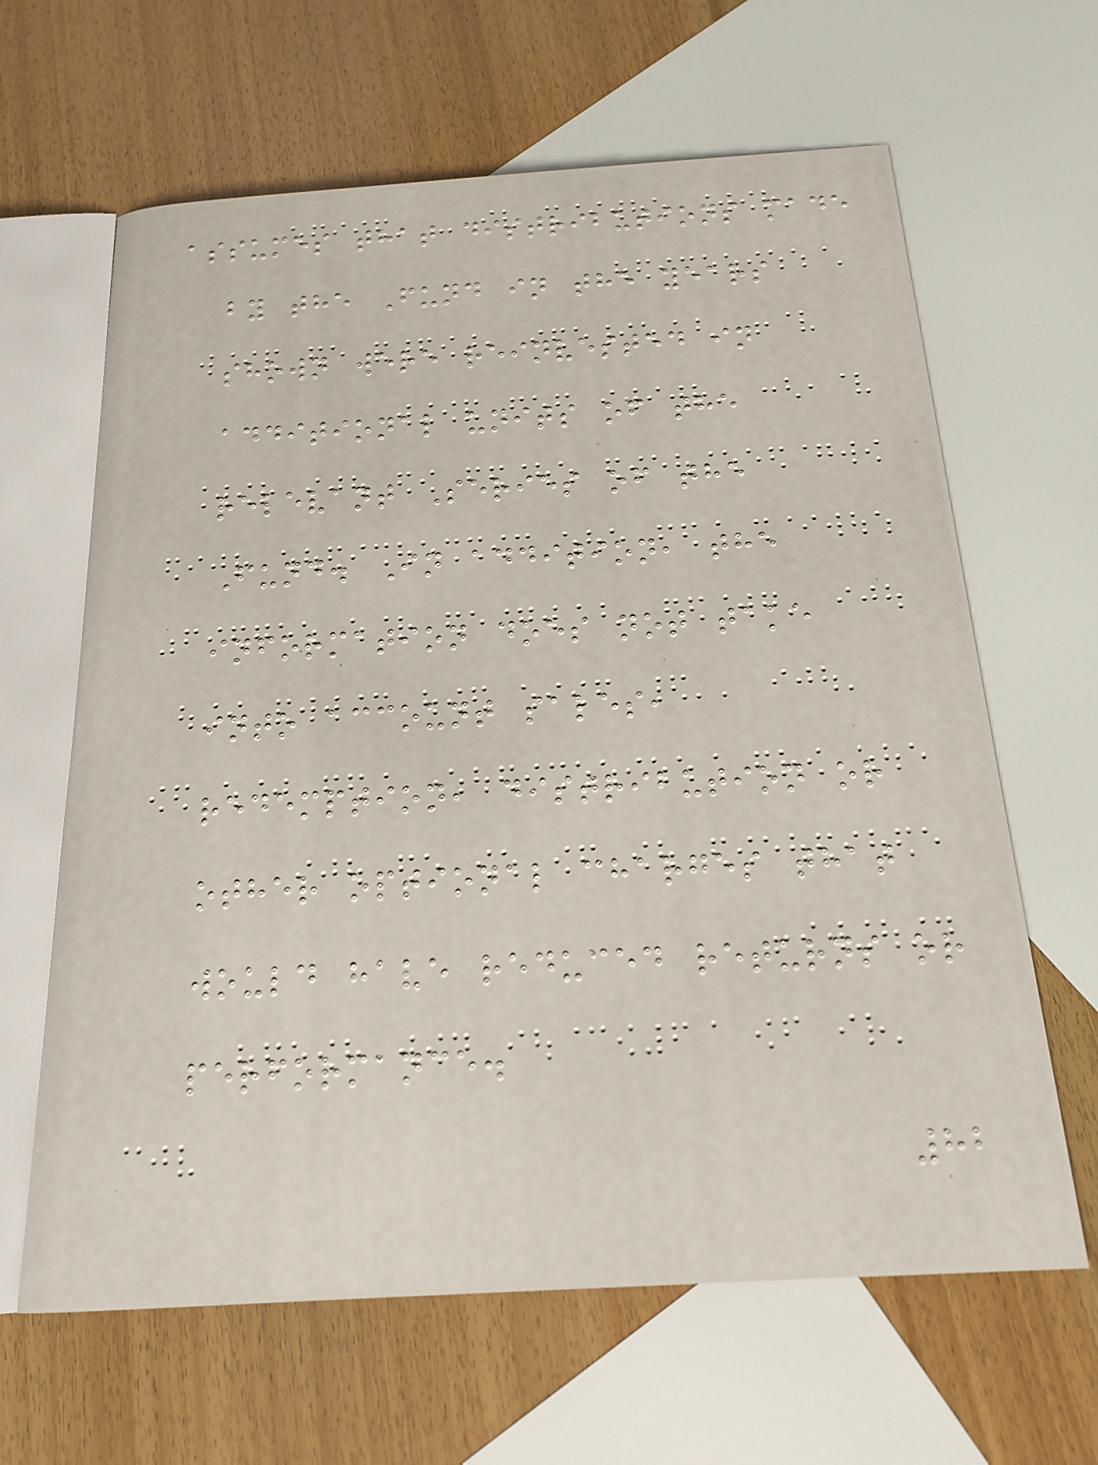assumes that distributions made
by the Fund in the years
shown were reinvested in
additional units of the
relevant Series of the
Fund. In addition, the
information does not take
into account sales,
redemption, distribution or
other optional charges that
would have reduced returns or
performance.
82
